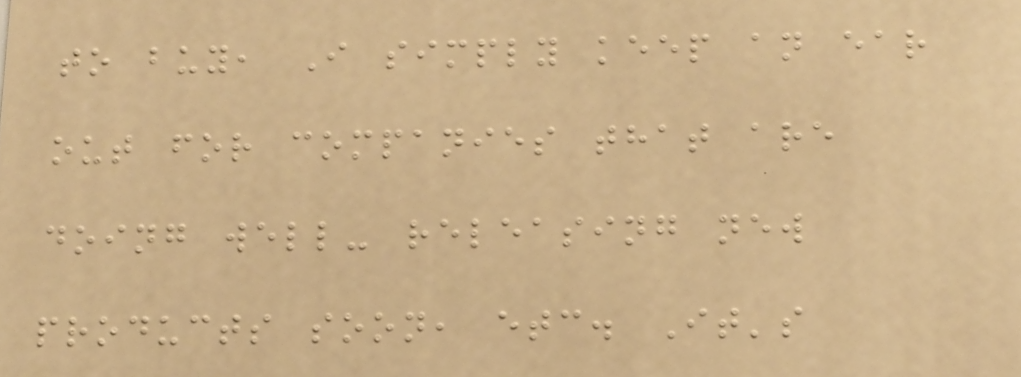to buy, I simply keep an ear
out for companies that are
doing well- releasing new
products soon, etc. It's
